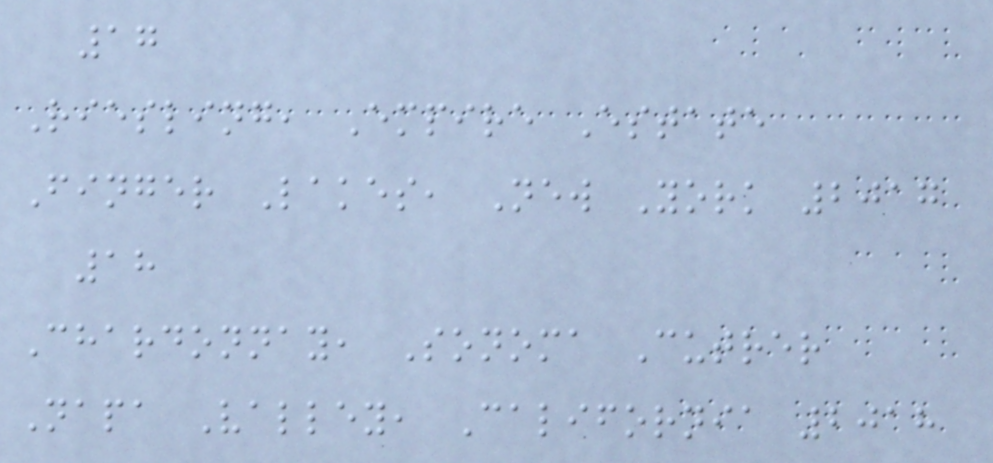17
Riesling, Empire Estate
Finger Lakes, New York 2017
18
Chardonnay, Sonoma Cutrer
Napa Valley, California 2018
